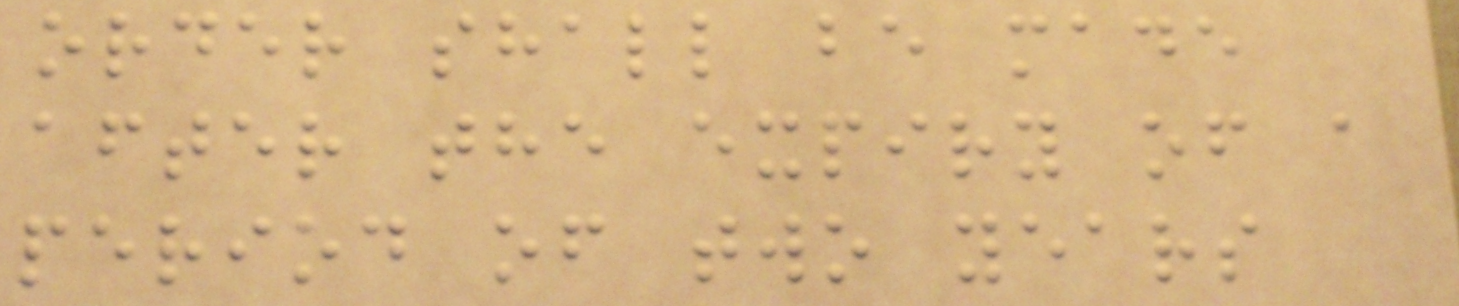order shall be made
after the expiry of a
period of two years
